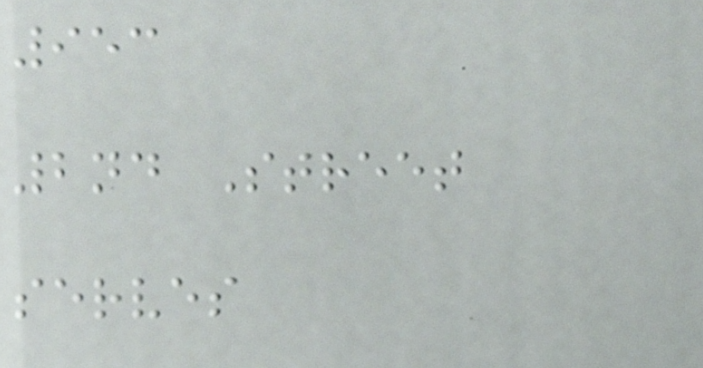953
2nd Street
serves
